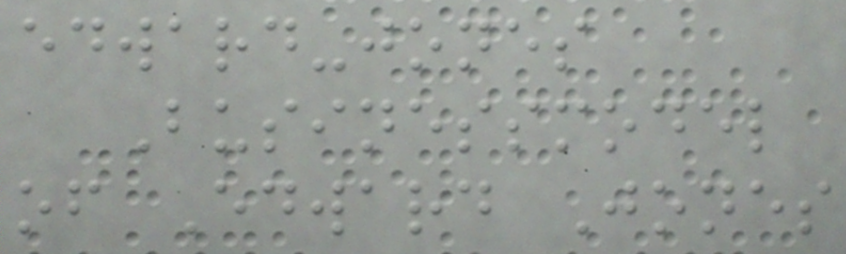edward-jones
Businessmodel
of Edward Jones
